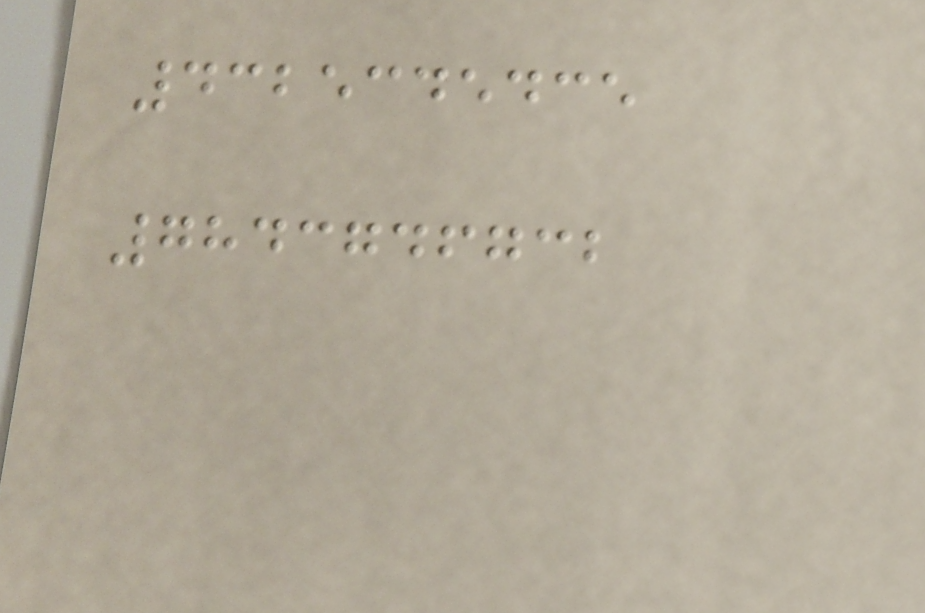4325345435
7843746732
